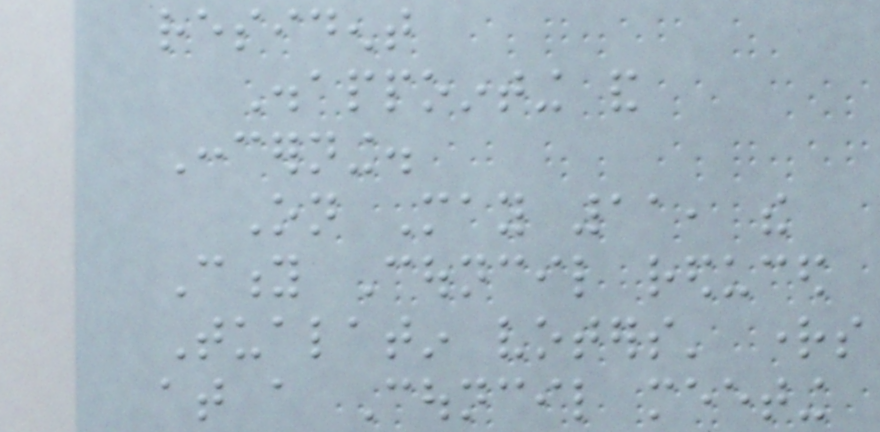resident
Disappointing and
Concerning.
On May 11, the
City Council reduced
Tualatin voters' rights
at a Council meeting
